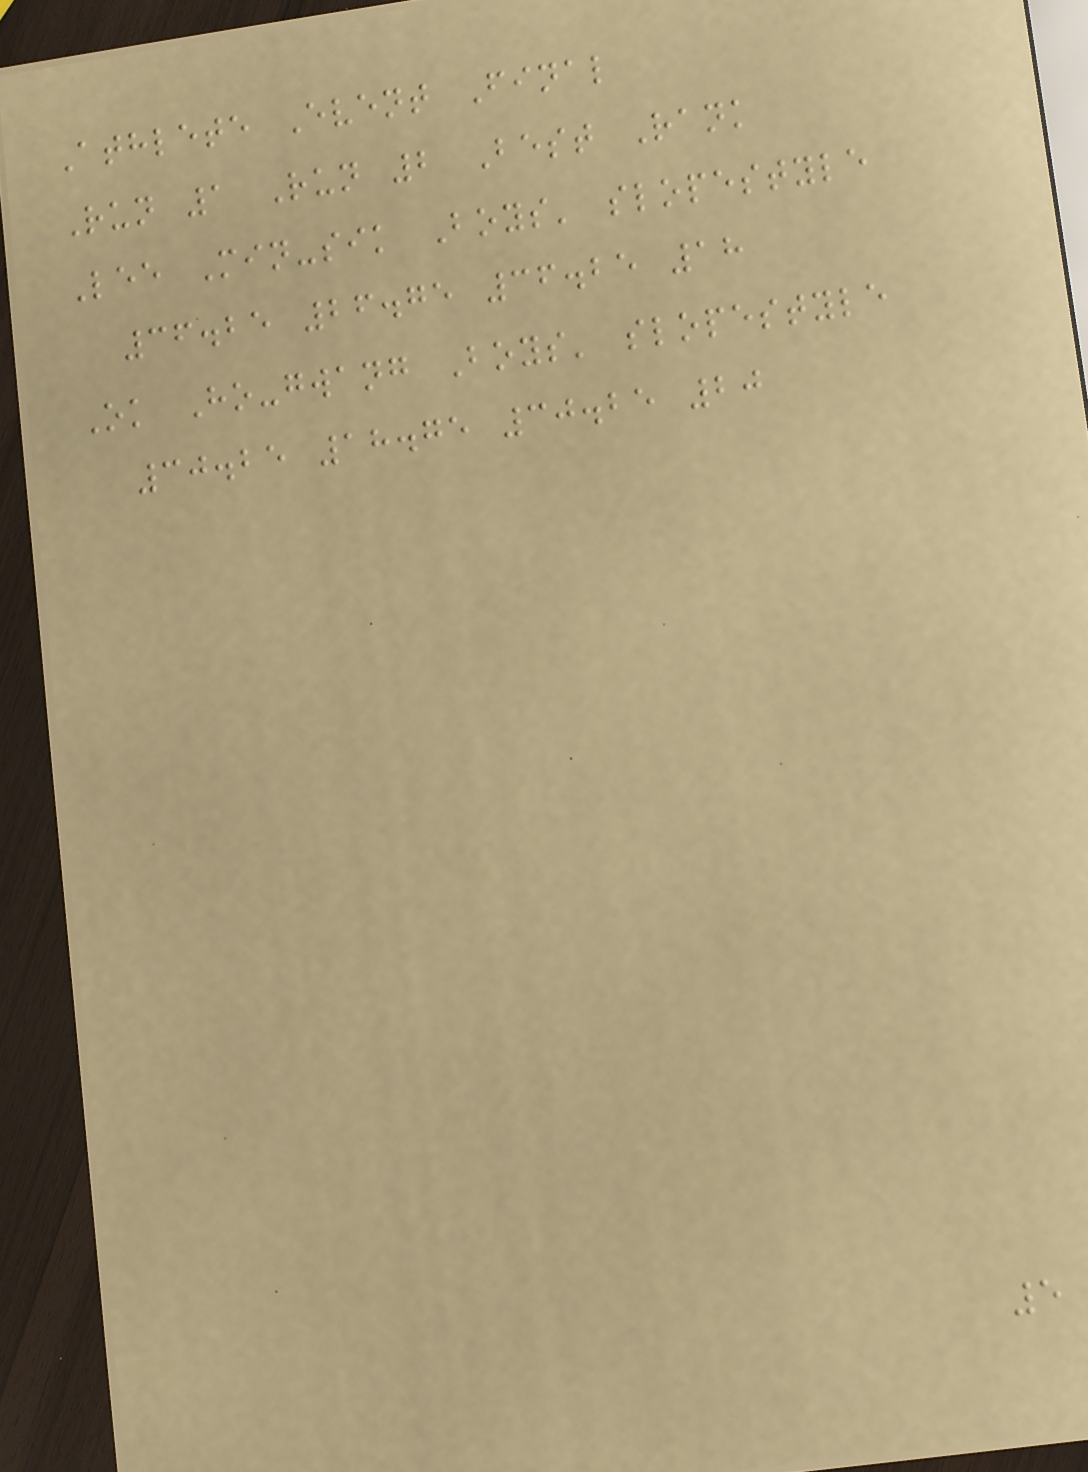Athlete Event Final
Run 1 Run 2 Best Rank
Lee Min-sik Boys' slopestyle
36.25 26.75 36.25 18
Ok Ho-gwang Boys' slopestyle
30.25 18.75 30.25 20
5
